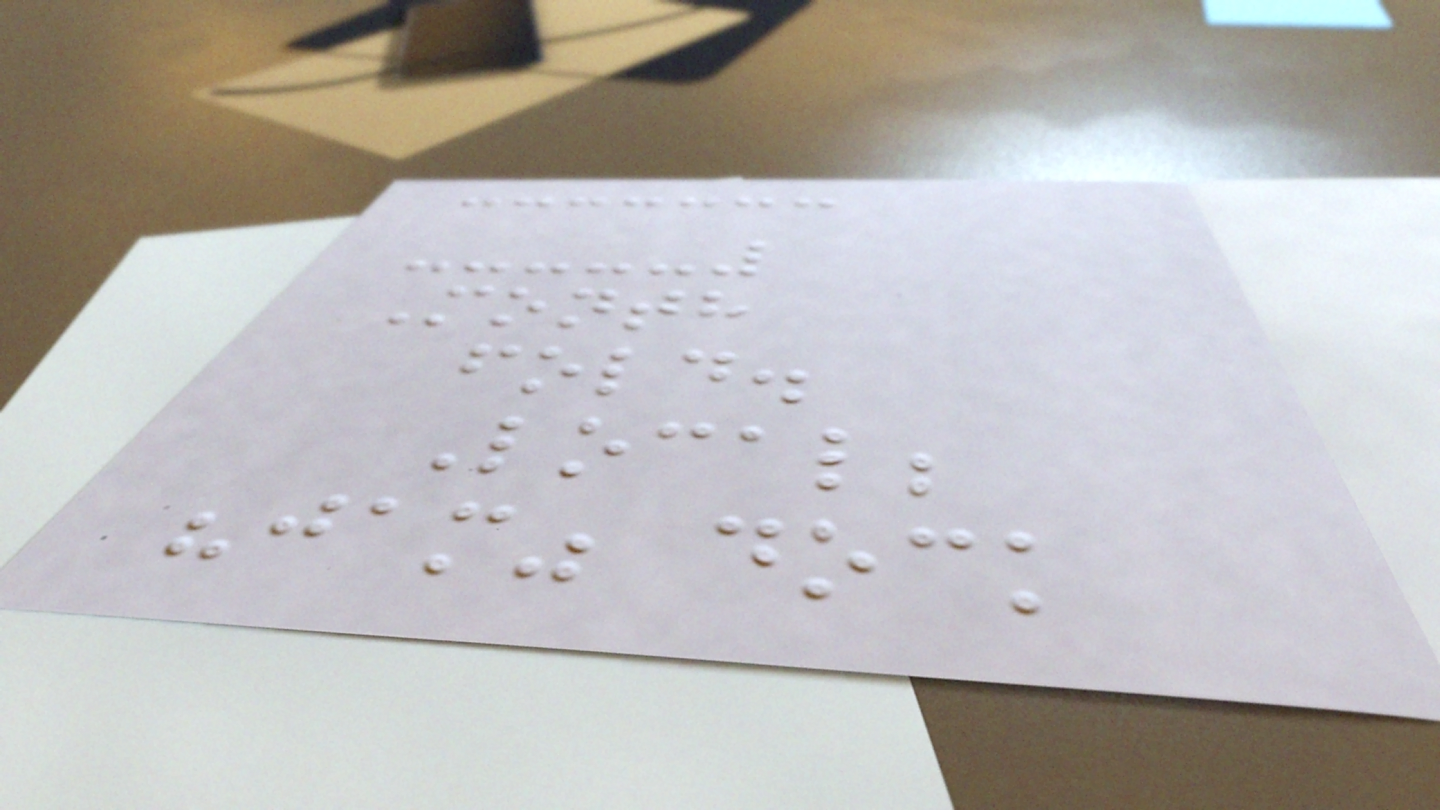Month
fold.
Local;
"jam" dock
